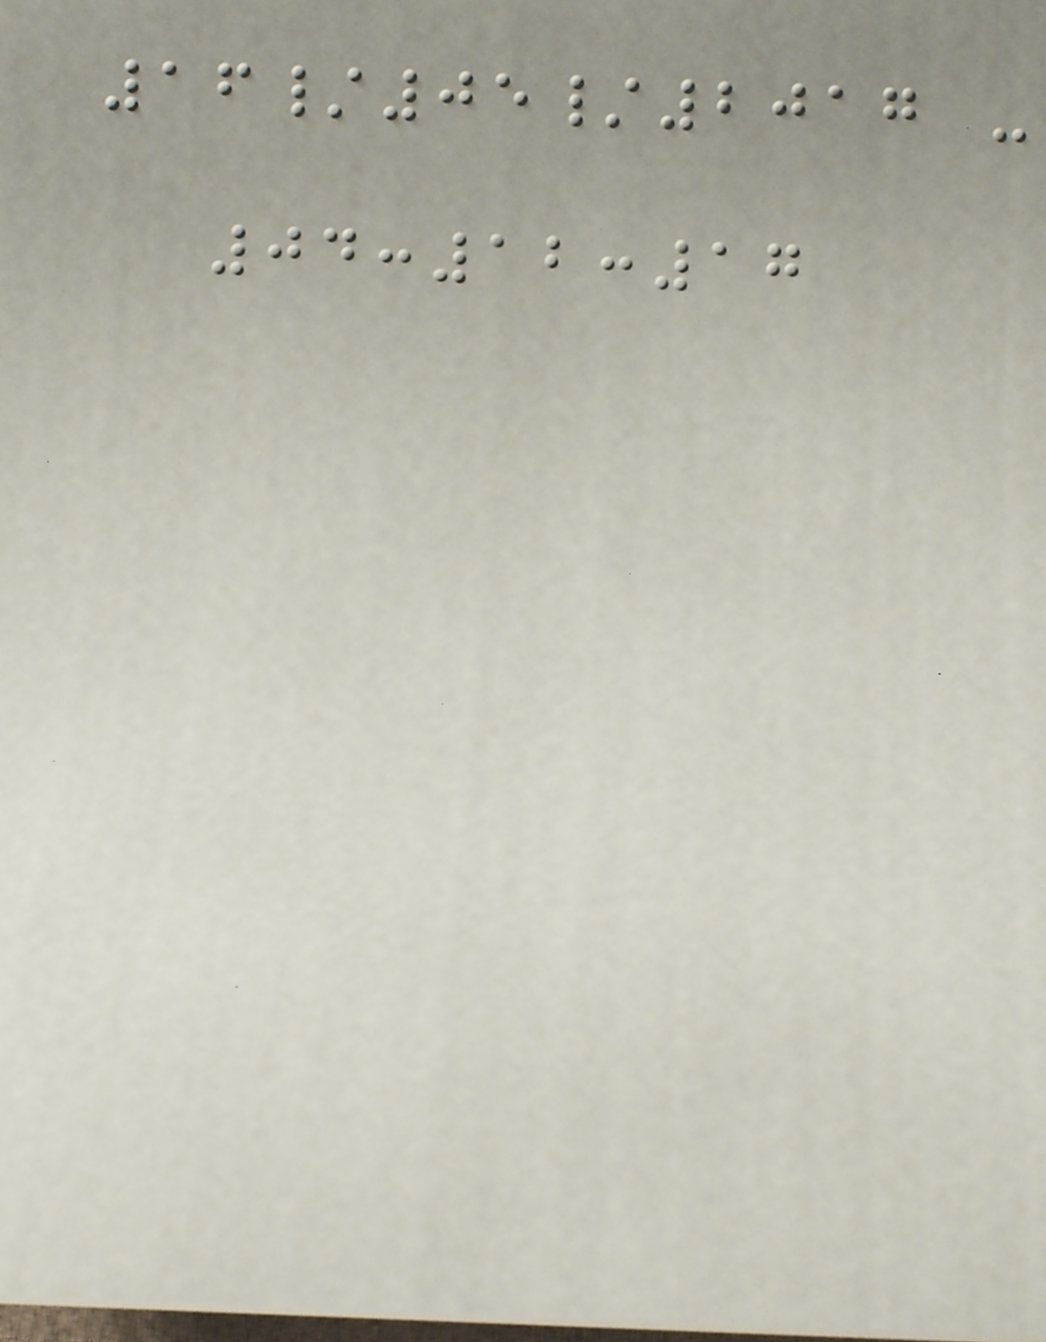16/05/2017 -
04:12:17
